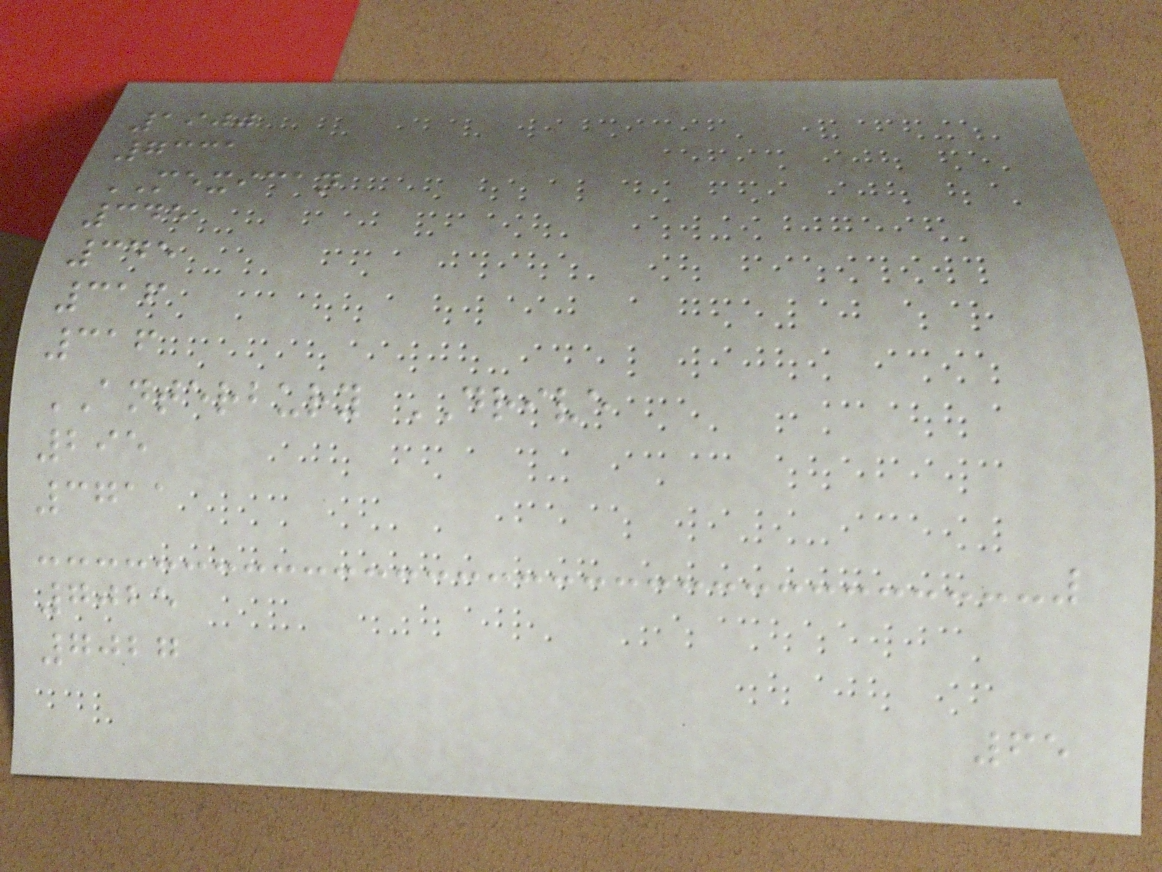1900
7331
MEXICAN
345
345
316
316
ANTERBURY DRIVE
295
3711
7025
7027
65
